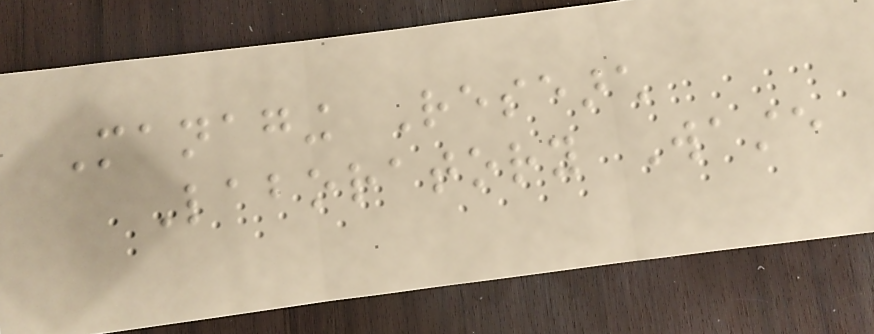Managing Research
Laboratory Waste
